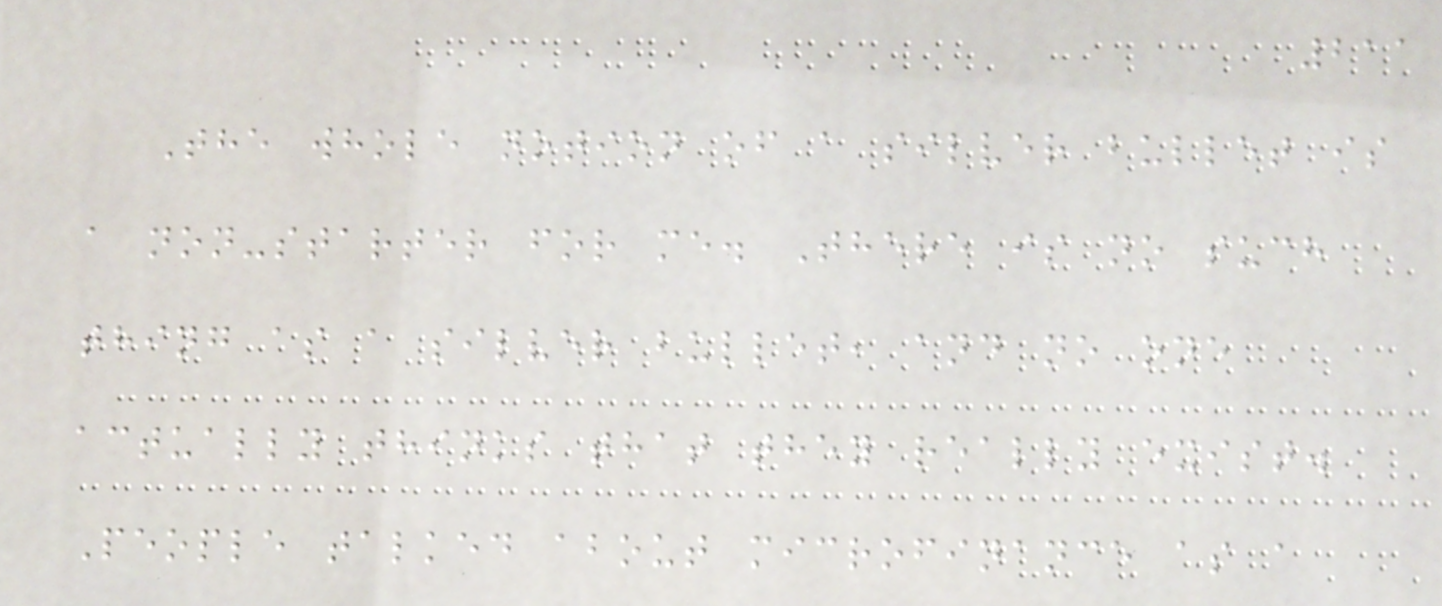211
The whole notion of a silver bullet is
a non-starter for me. There is no such
thing as a silver bullet, and no one
actually thinks that they really exist.
People talked about microfinance as a
